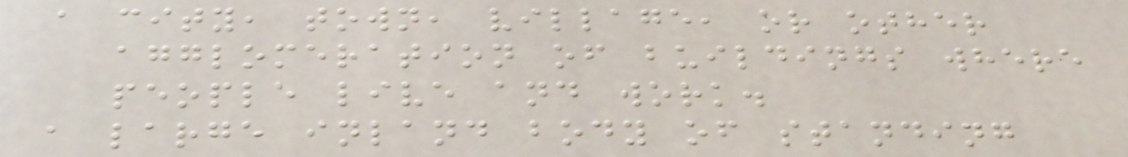a city, town, village, or other
agglomeration of buildings where
people live and work.
a large inland body of standing
